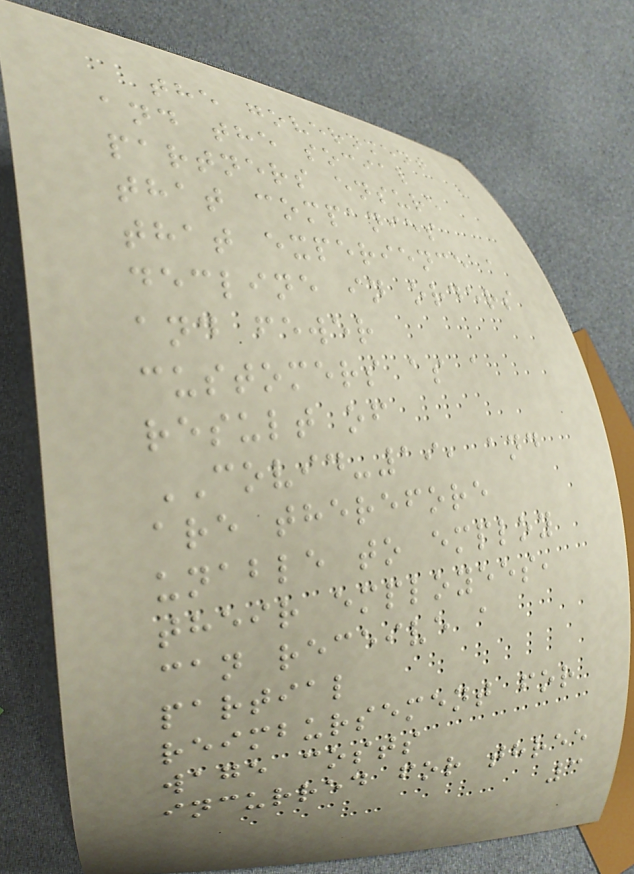the government
and the social
partners ensure
that companies
that experience a
decline in orders
and fewer
customers as a
result of
COVID-19, and
are therefore
unable to employ
their employees,
can receive a
partial
reimbursement for
wage costs
incurred for three
3
